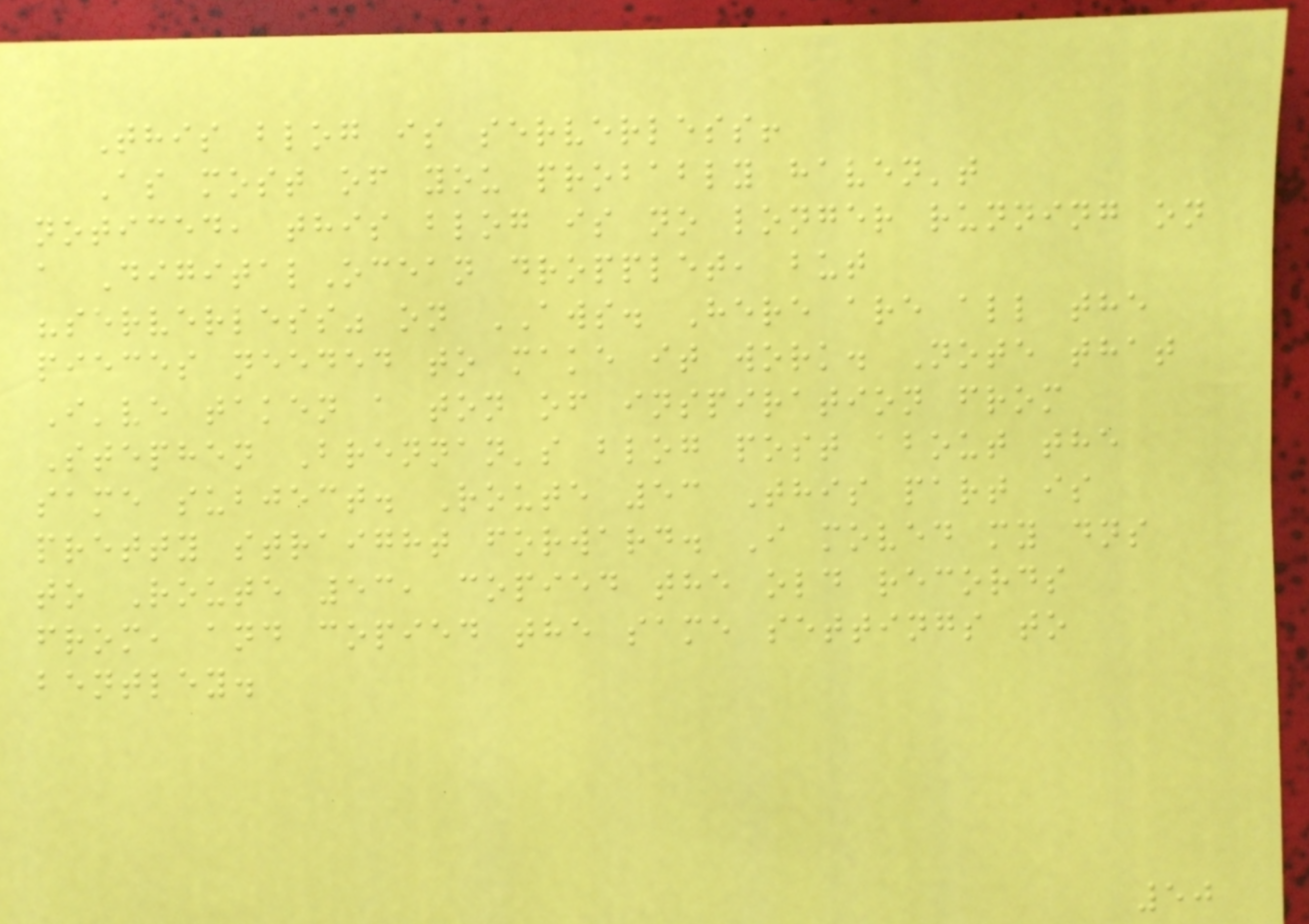This blog is serverless!
As most of you probably haven't
noticed, this blog is no longer running on
a DigitalOcean dropplet, but
"serverless" on AWS. Here are all the
pieces needed to make it work. Note that
I've taken a ton of inspiration from
Stephen Brennan's blog post about the
same subject. Route 53 This part is
pretty straight forward. I moved my dns
to Route 53, copied the old records
from, and copied the same settings to
bentley.
50
